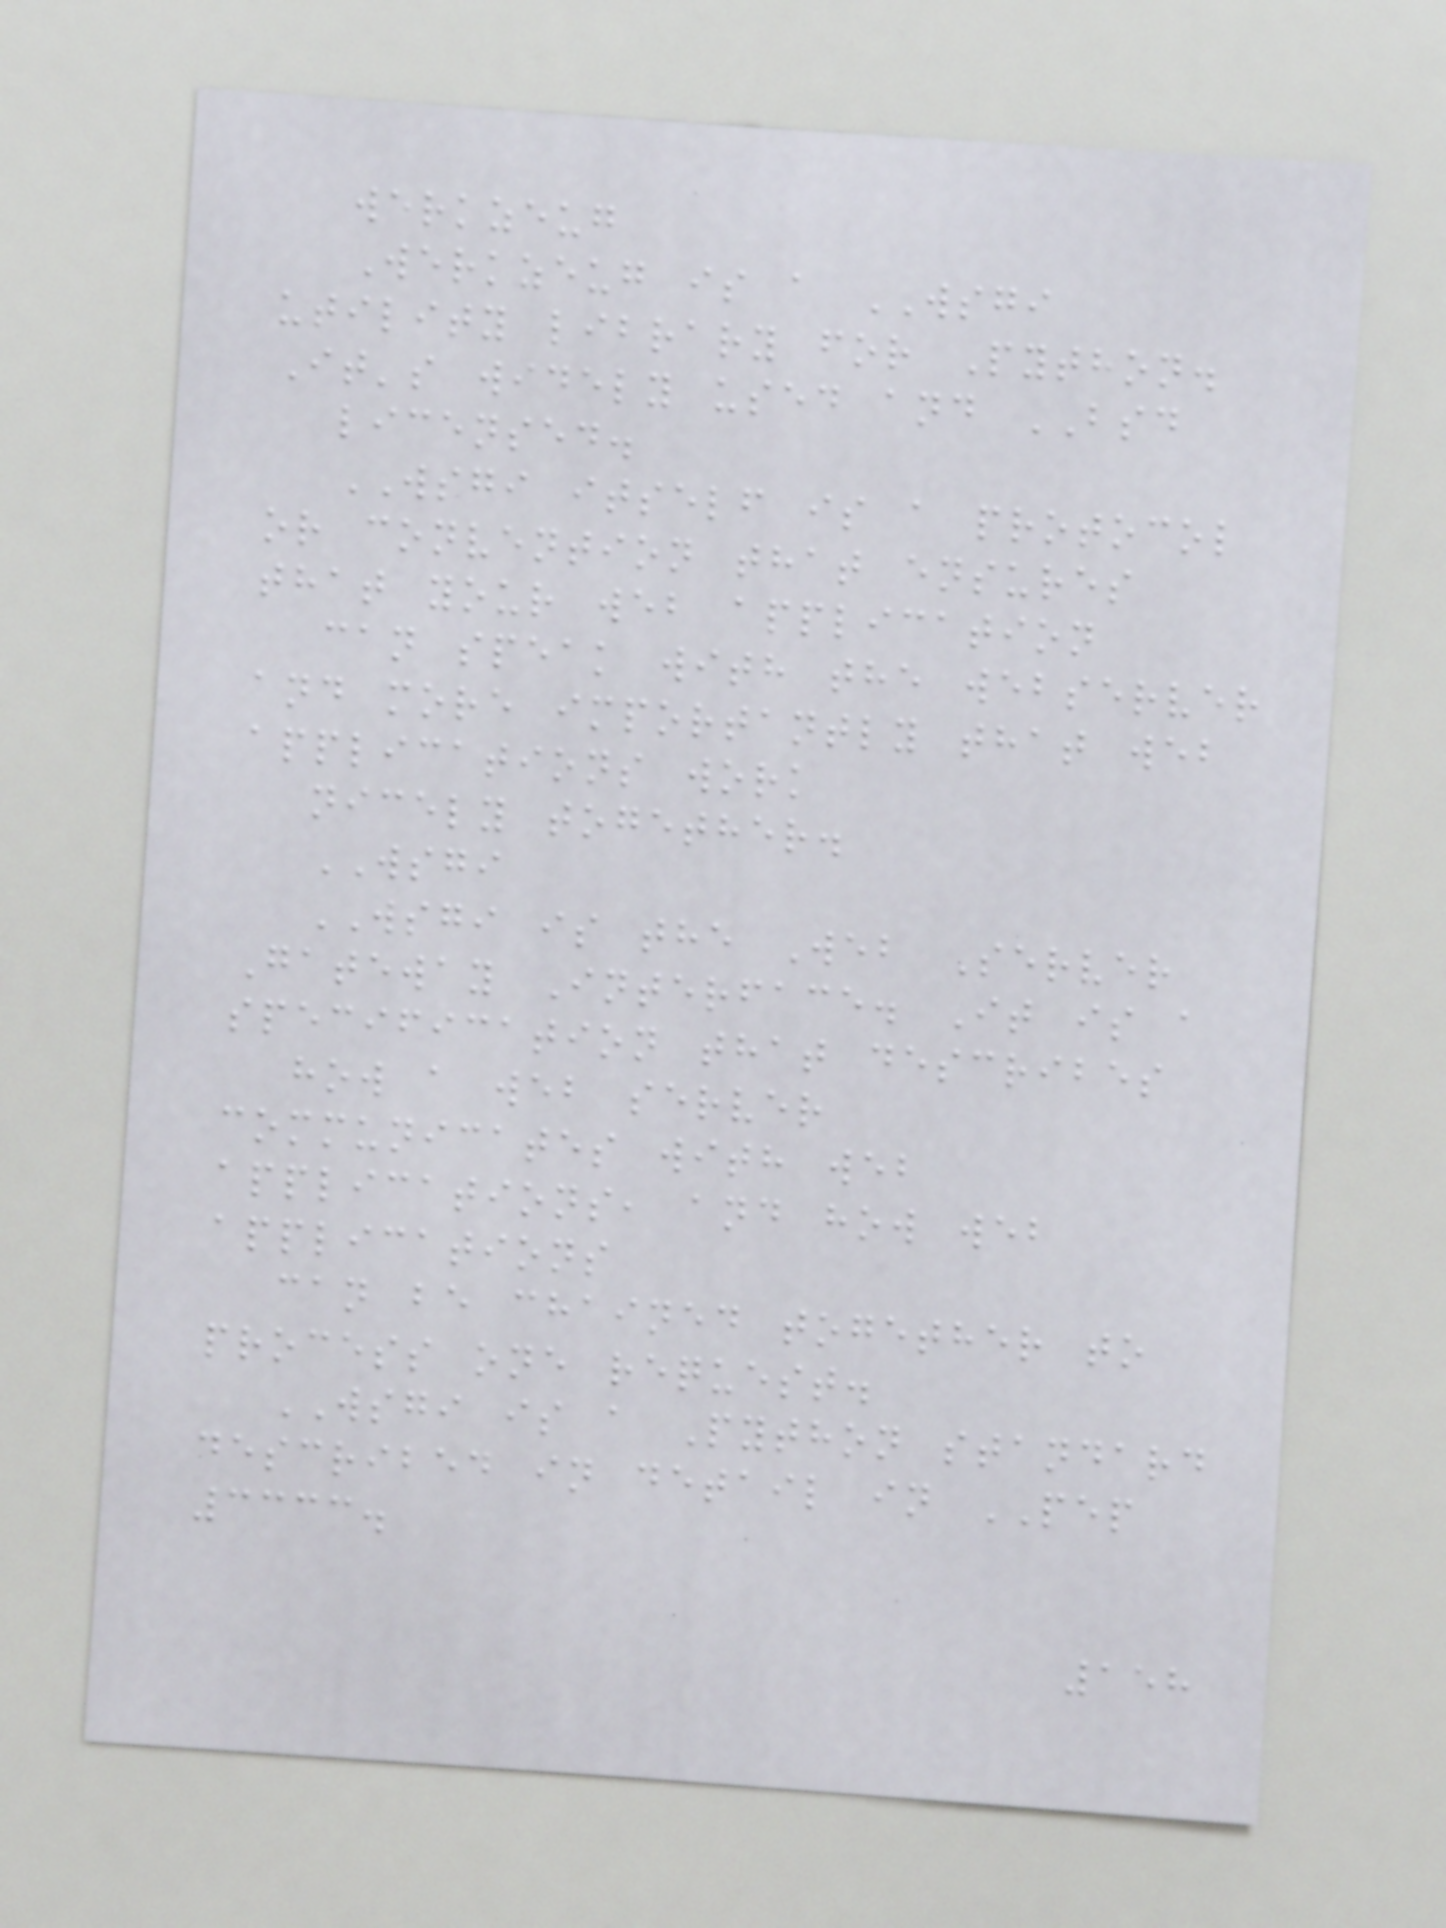werkzeug
Werkzeug is a WSGI
utility library for Python.
It's widely used and BSD
licensed.
WSGI itself is a protocol
or convention that ensures
that your web application
can speak with the webserver
and more importantly that web
applications work
nicely together.
WSGI
WSGI is the Web Server
Gateway Interface. It is a
specification that describes
how a web server
communicates with web
applications, and how web
applications
can be chained together to
process one request.
WSGI is a Python standard
described in detail in PEP
3333.
158
